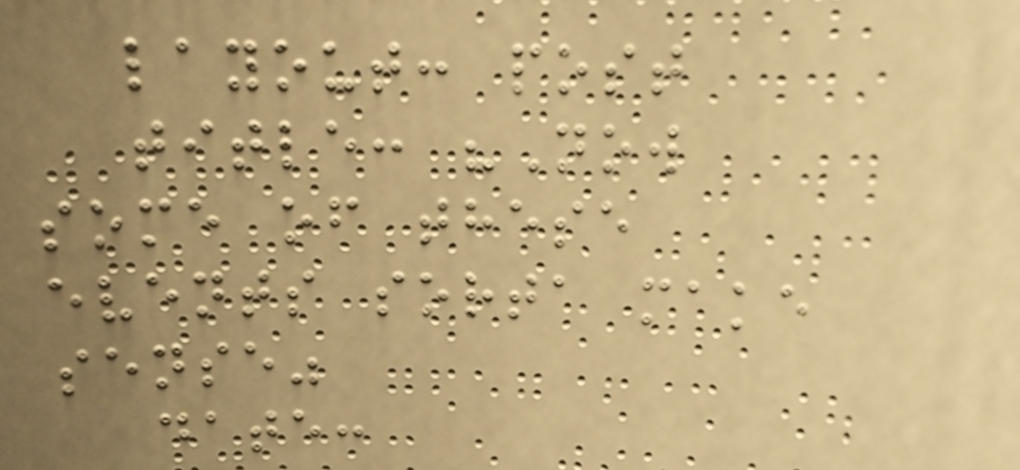layout: post
title: "Now
some of these
events sorta make
sense"
date:
